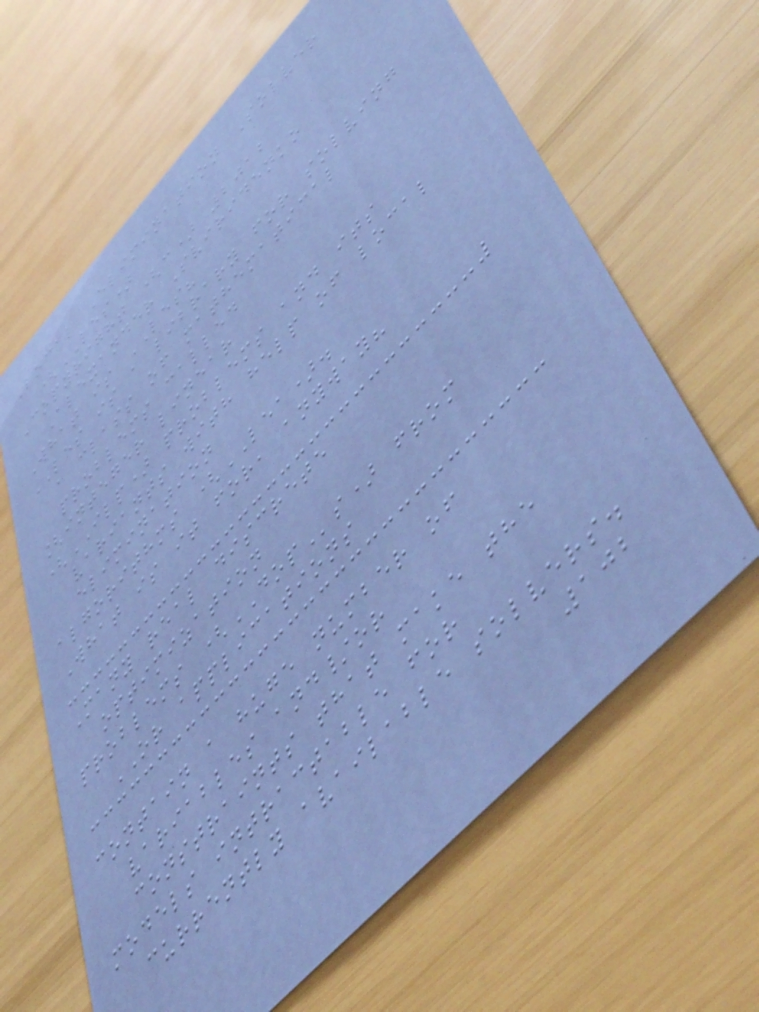Local Elimination Solver
(LES)
Copyright (c) 2012
Alexander Sviridenko
What is LES?
LES is a library for solving
a class of mathematical
problems called
[integer linear
(ILP) problems and its
variants with help of local
elimination
algorithms (LEA).
What is it for, anyway?
Many real discrete
optimization
problems (DOPs) from
OR applications
contain a huge number of
variables and/or
constraints that make the
models intractable for
currently available solvers.
102
